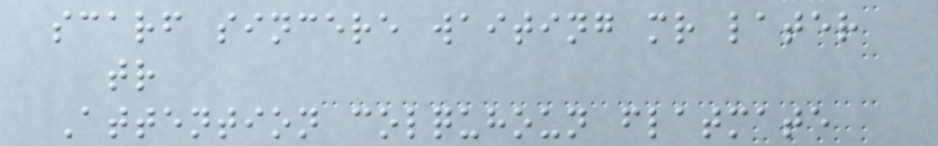scarf sincere waiting mr later
tr
Attention colquhoun flatmate
